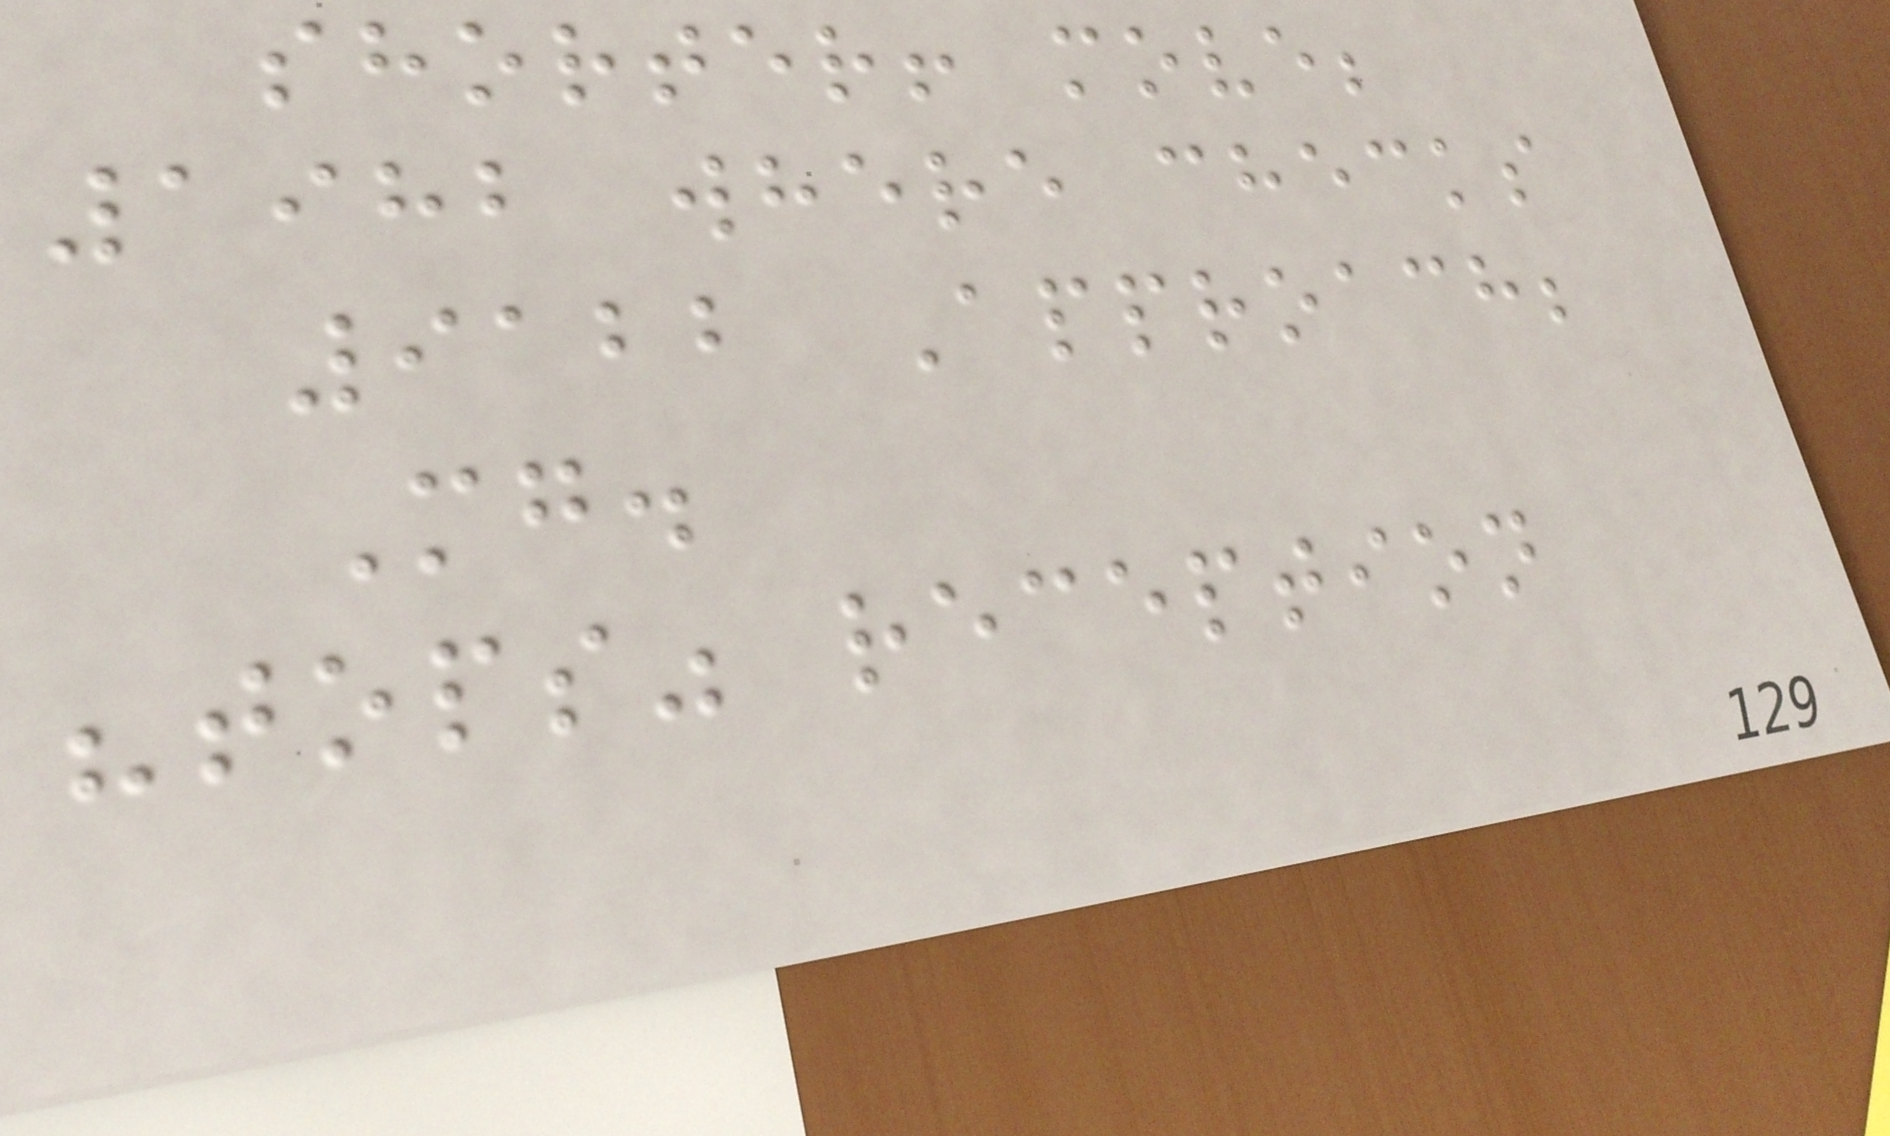shorter! move;
1982 where checks
9122 Approach;
Mg.
"tops" reception
